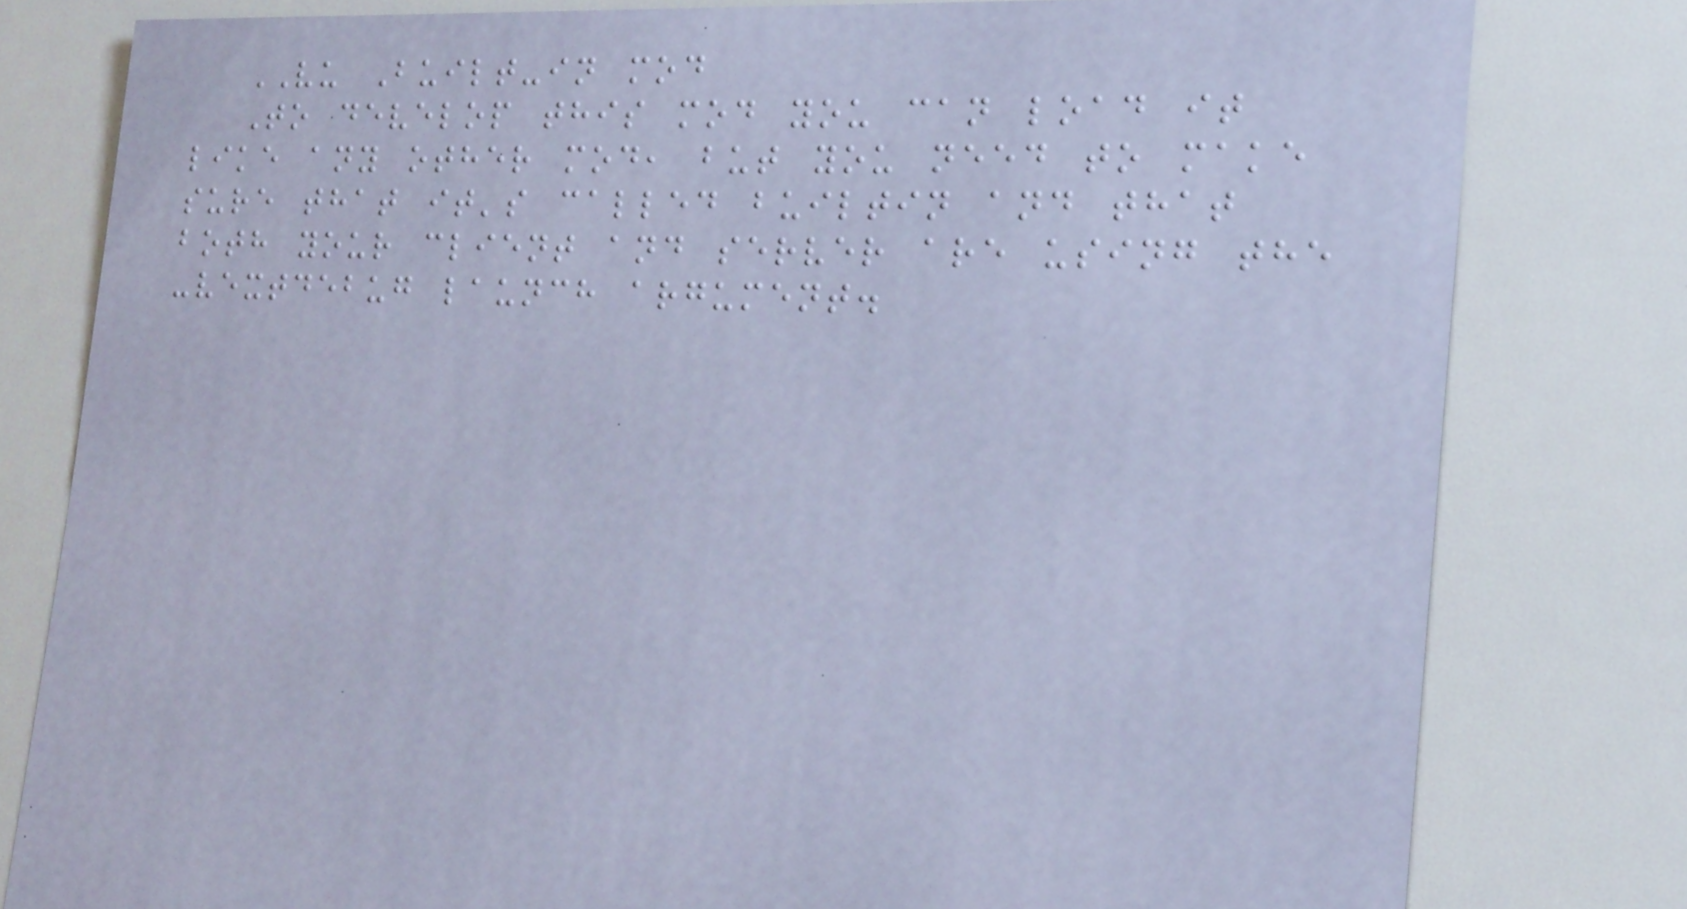VU Built-in mod
To develop this mod you can load it
like any other mod, but you need to make
sure that it's called builtin and that
both your client and server are using the
-vextdebug launch argument.
